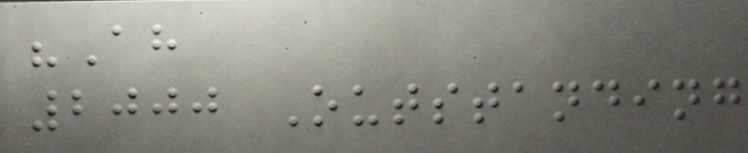"Ah
2000 Outstanding
